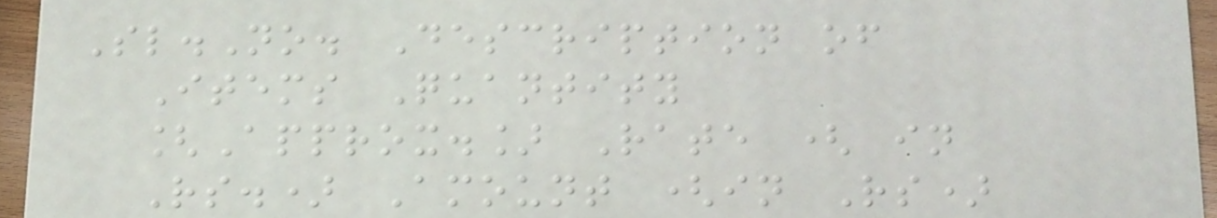Sl.No. Description of
Items Quantity
[Approx.] Rate ( in
Rs.) Amount (in Rs)
